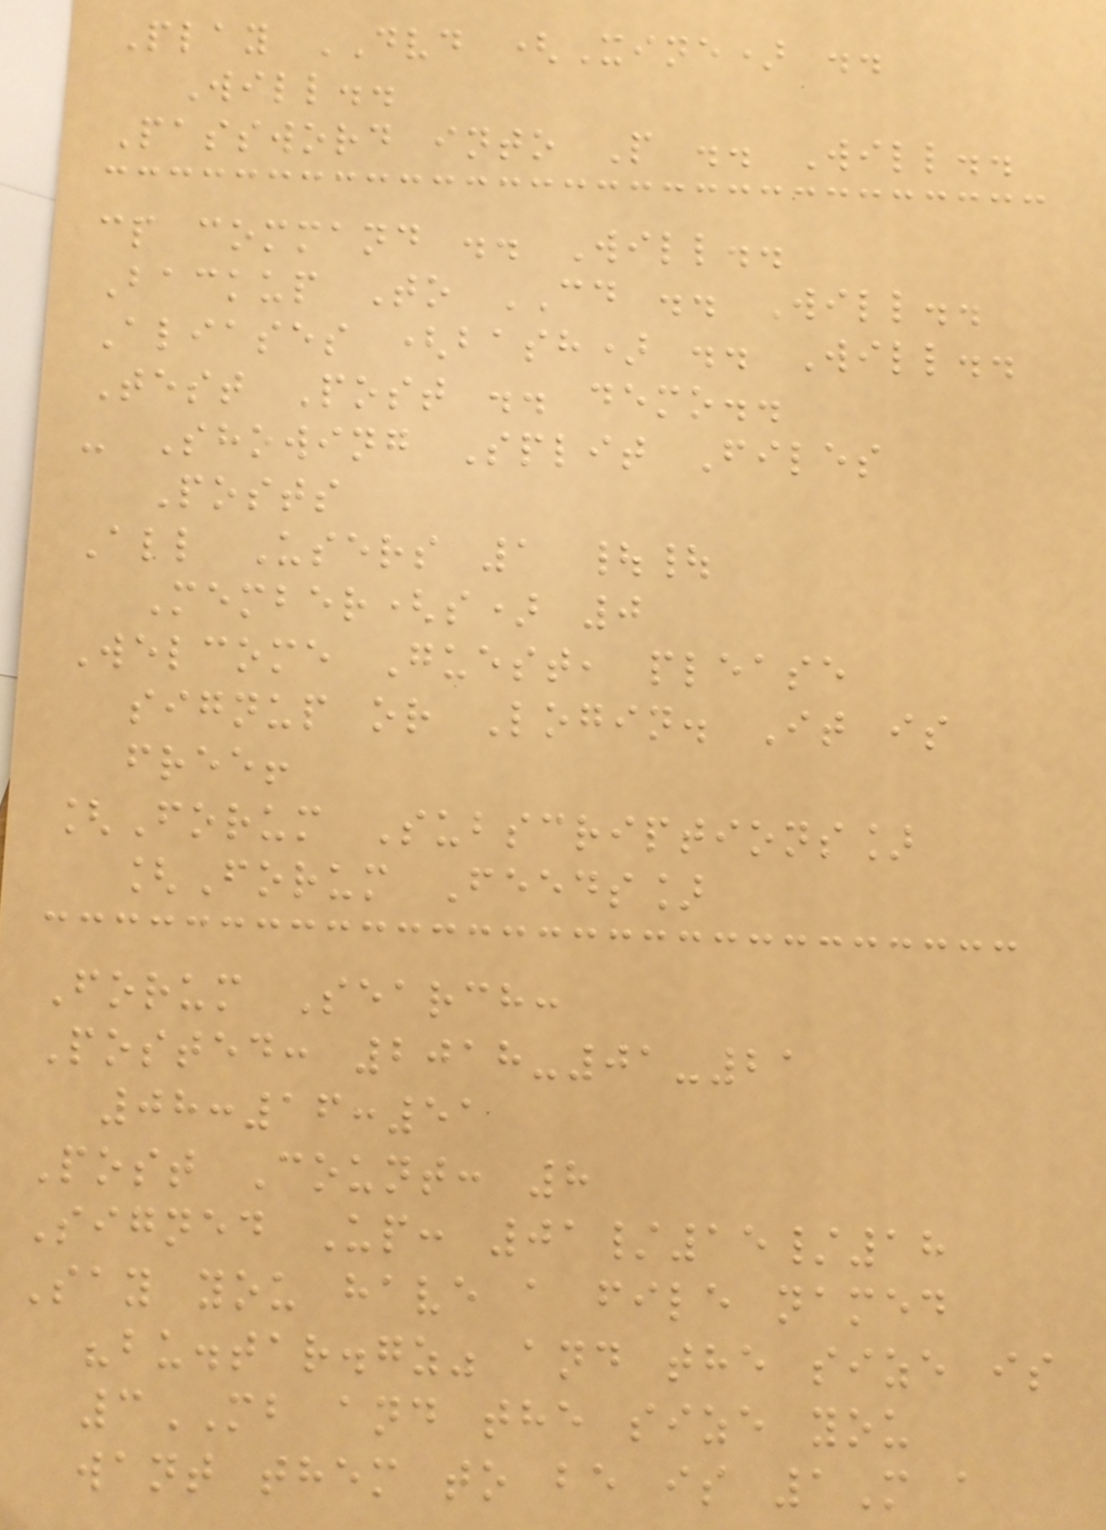Play DVD (Xine) ..
Will..
Password into P .. Will..
cp command .. Will..
Backup To CD .. Will..
Aliases (bash) .. Will..
Test Post .. demo..
- Showing Split Files
Posts
All Users 1 ||
Member(s) 0
Welcome Guest, please
signup or Login. It is
free!
[Forum Subscriptions]
[Forum Feeds]
Forum Search:
Posted: 2018-01-21
08:16:51
Post Count: 8
Signed Up: 01/15/18
Say you have a file named
"bu.tar.gz" and the size is
3MB and the size you
want them to be is 1M a
